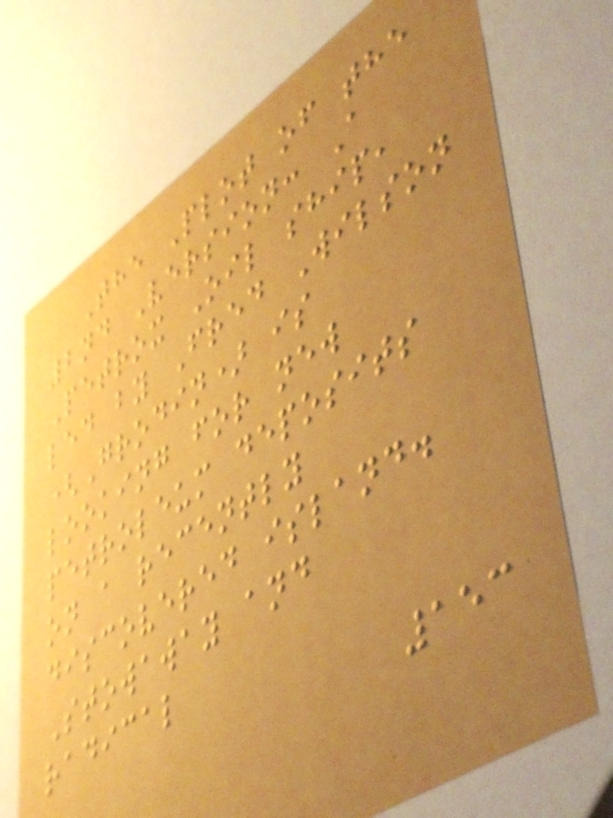The Plot of the
2nd Version: A
Petrox Oil ship,
led by Fred Wilson
(Grodin) is
looking for new
petroleum deposits
on a recently
discovered island.
Stowaway and
radical
153
